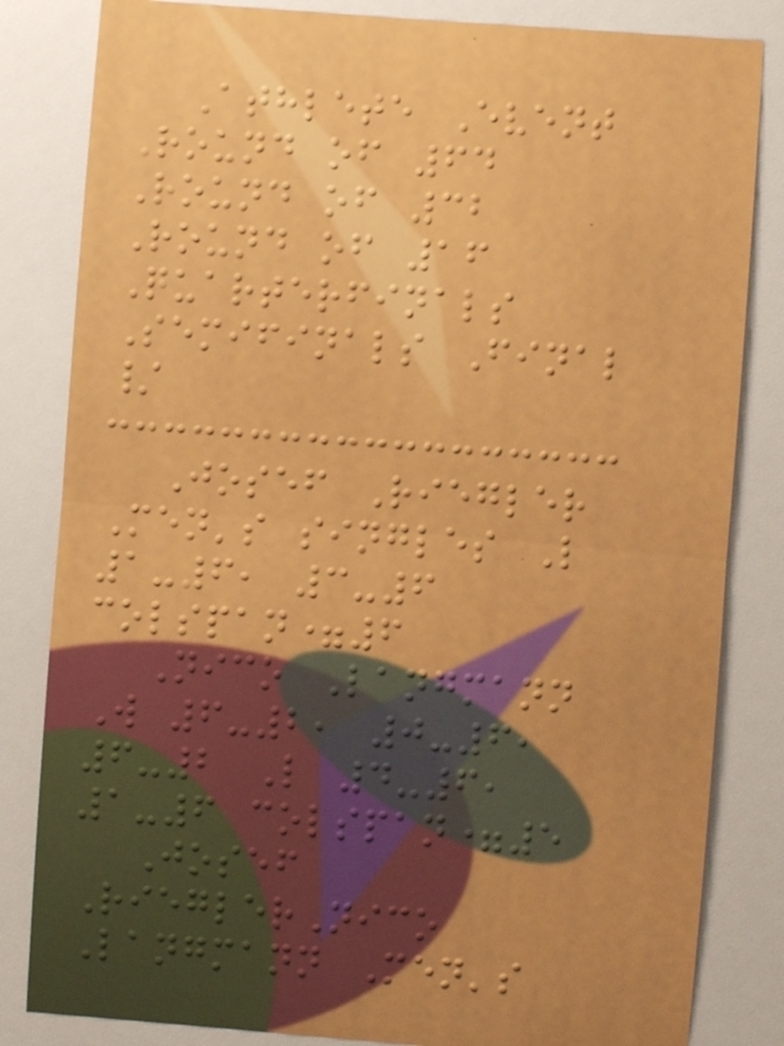Athlete Event
Round of 64
Round of 32
Round of 16
Quarterfinals
Semifinals Final
/
Josef Riegler
Men's singles L
1-6, 3-6
colspan=6
Nico Langmann
W 6-2, 0-6,
6-2 L 4-6,
1-6 colspan=5
Josef
RieglerNico
Langmann Men's
